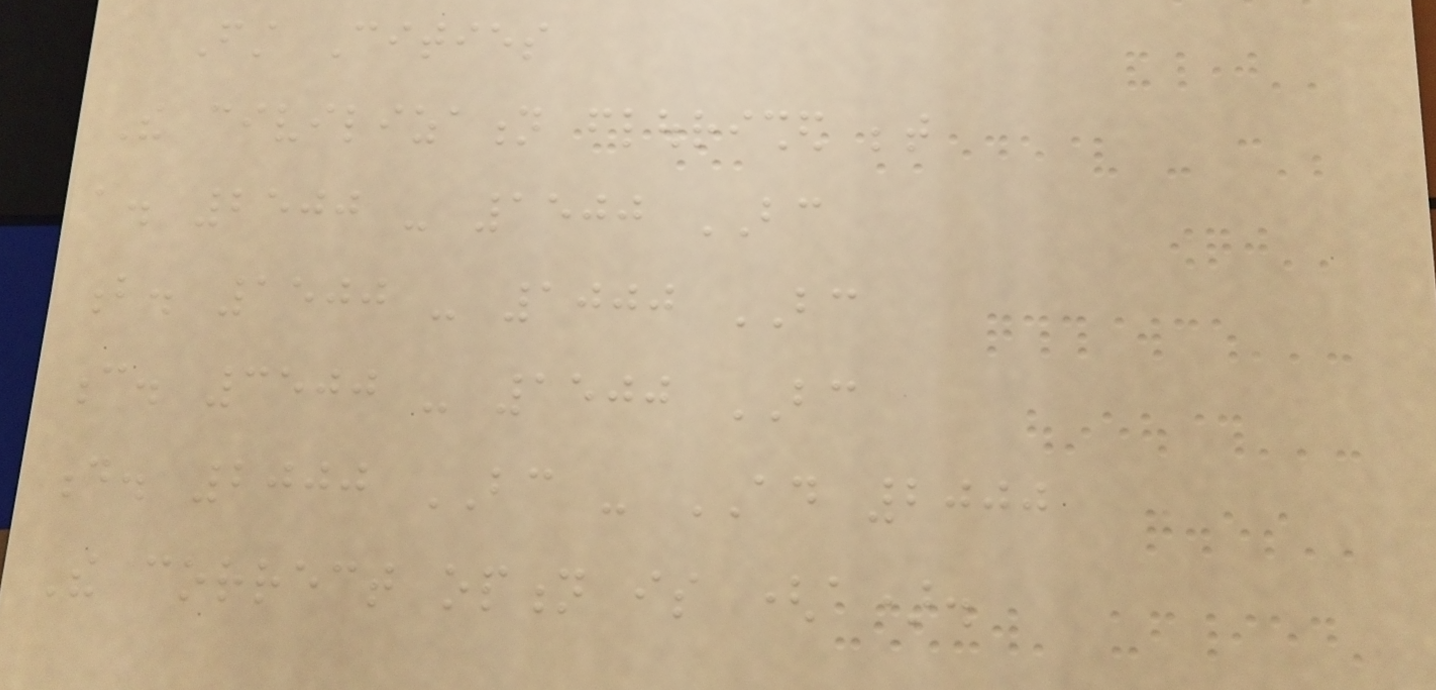First Cities
The civilization flourished between
a. 2500 - 1500 BC
b. 1500 - 1000 BC
c. 3500 - 1500 BC
d. 2000 BC - AD 2000
The correct option is (a).
